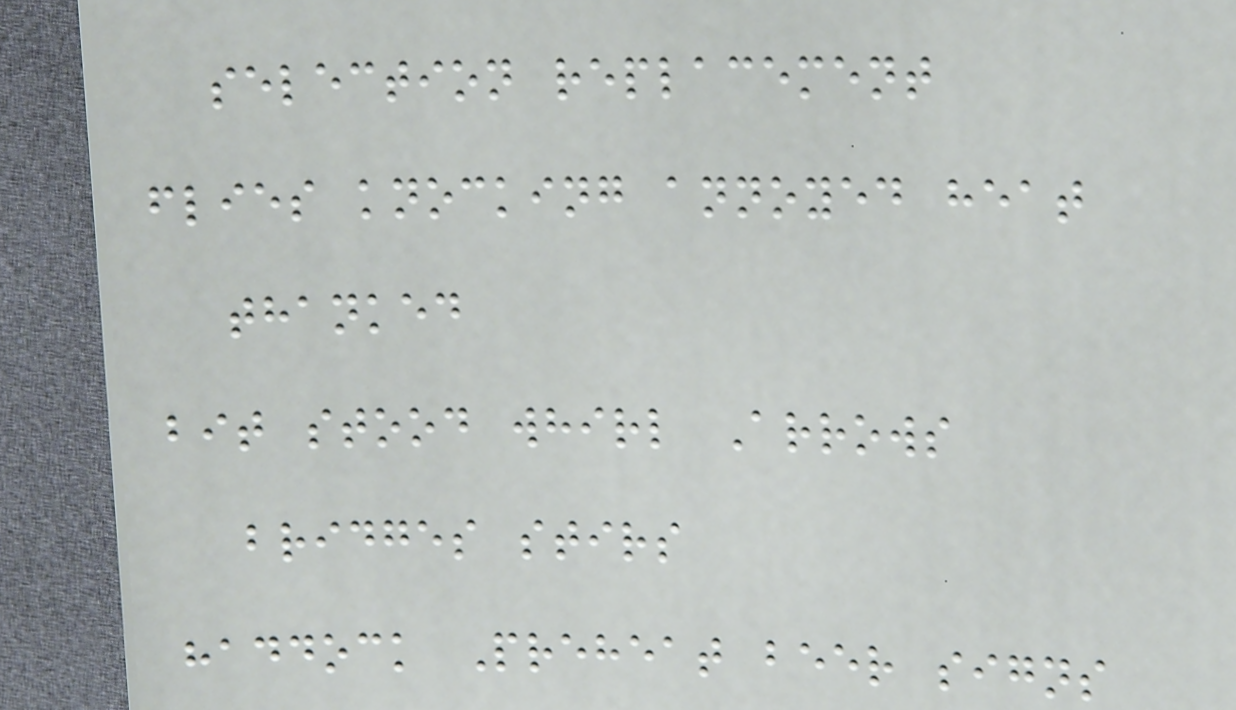selection replacement
flies knocking annoyed heat
thanked
bit stood whirl Arrows
bridges stirs
haddock Preheat beer signs
